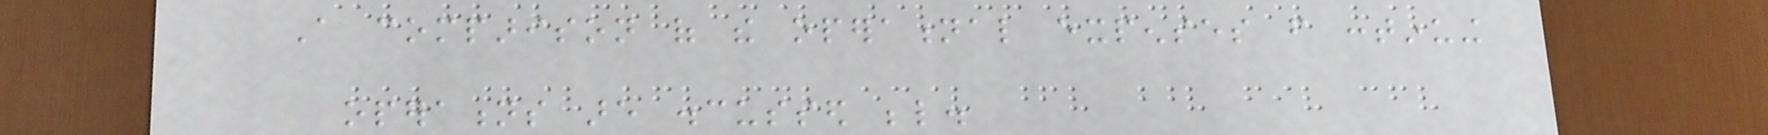A comparison of the operational expenses from continuing
operations are discussed below.
